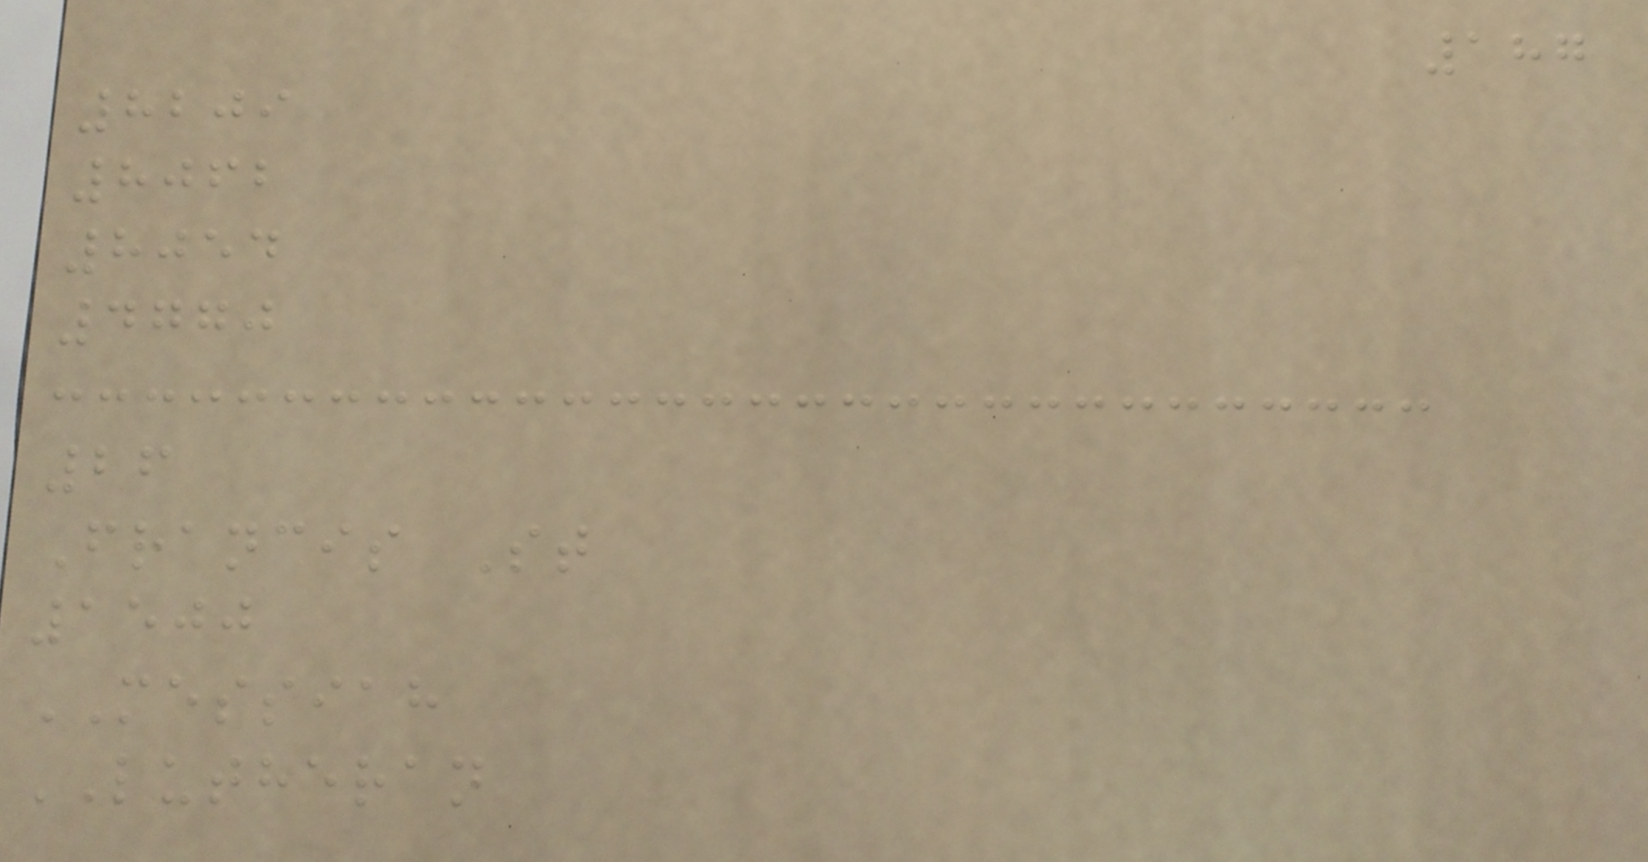187
8209
8062
8054
4770
26
Francis St
1500
MESSIAH
LUTHERAN
